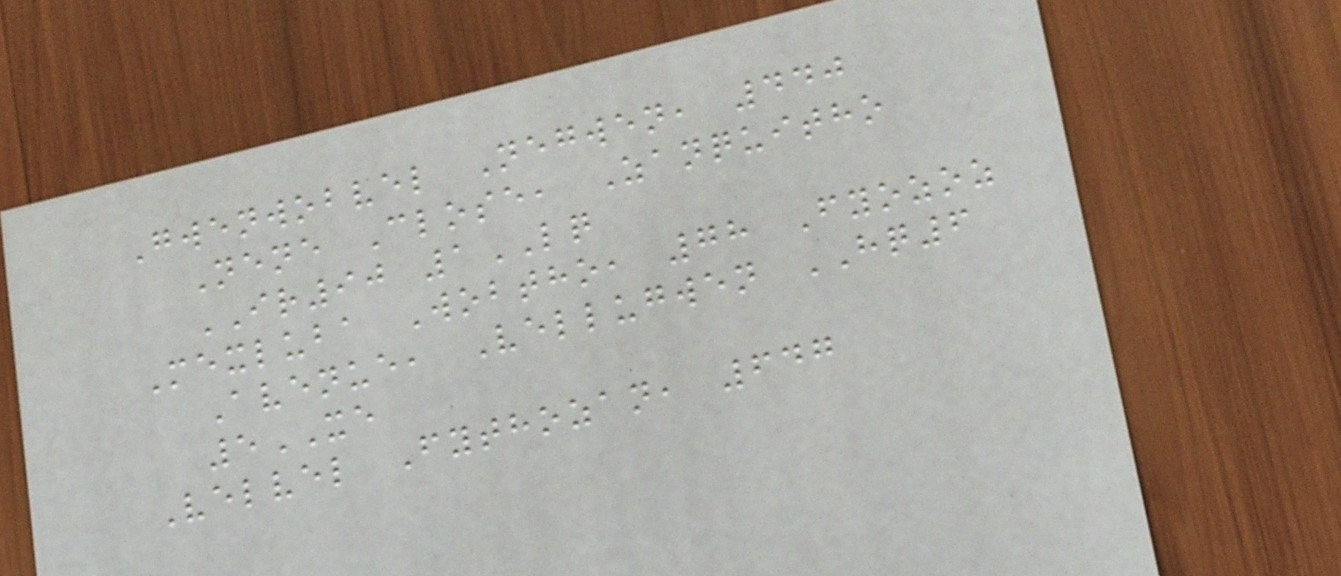Gwenwobvel Negwen, 440
Nene Close, Zanquitho
IR90 1LQ
Mexluba Wobtho, 78 Fyozoz
Avenue, Vellugwen HQ6
5XE
Velvel Fythozan, 647
